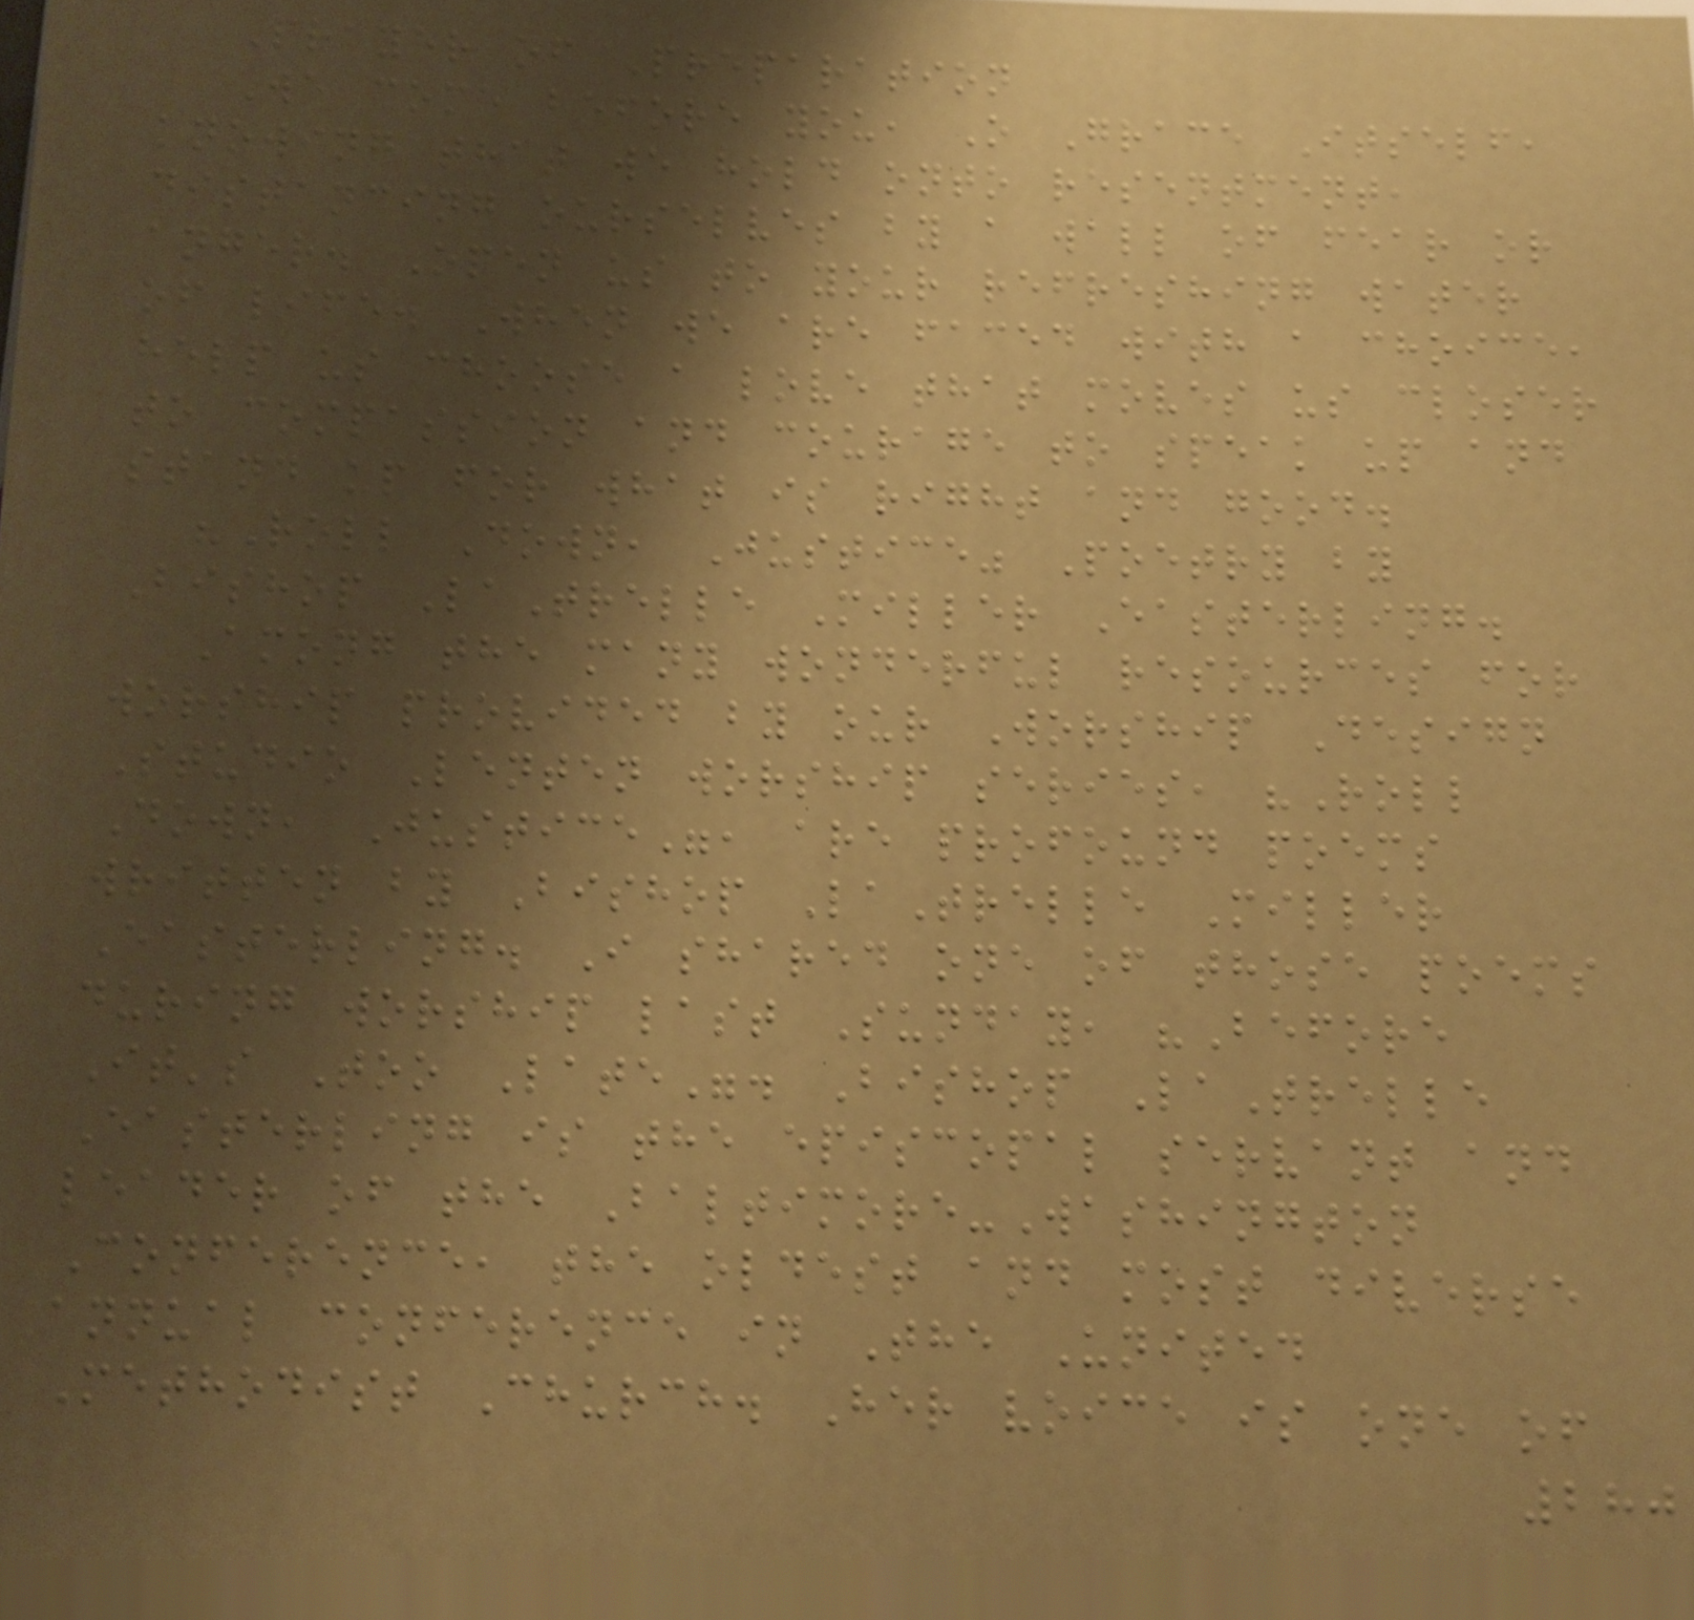Prayer of Preparation
We come before you, O Grace Itself,
knowing that we hold onto resentment,
distancing ourselves by a wall of fear or
anger. Open us to your refreshing water
of life. When we are faced with a choice,
help us choose a love that moves us closer
to compassion and courage to speak up and
stand up for what is right and good.
"Roll Down, Justice" Poetry by
Bishop LaTrelle Miller Easterling.
Among the many wonderful resources for
worship provided by our Worship Design
Studio Lenten worship series, "Roll
Down, Justice", are profound poems
written by Bishop LaTrelle Miller
Easterling. I shared one of those poems
during worship last Sunday, "Before
It's Too Late". Bishop LaTrelle
Easterling is the episcopal servant and
leader of the Baltimore-Washington
Conference, the oldest and most diverse
annual conference in The United
Methodist Church. Her voice is one of
280
